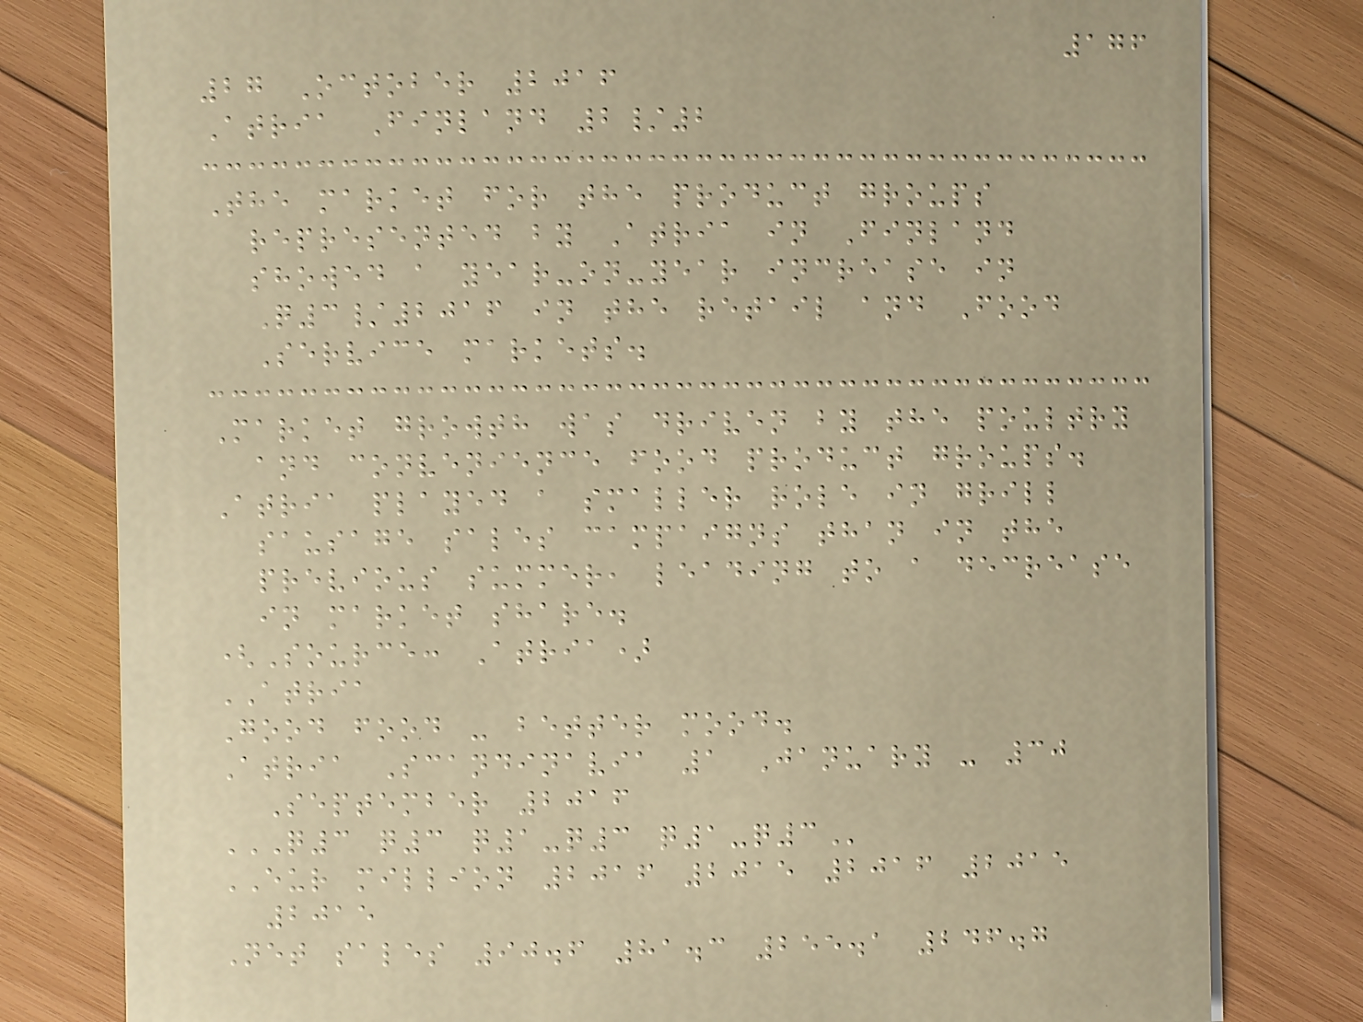176
27 October 2016
Atria Finland 2/2
The market for the product groups
represented by Atria in Finland
showed a year-on-year increase in
Q3/2016 in the retail and Food
Service markets.
Market growth was driven by the poultry
and convenience food product groups.
Atria played a smaller role in grill
sausage sales campaigns than in the
previous summer, leading to a decrease
in market share.
(Source: Atria)
ATRIA
Good food - better mood.
Atria Scandinavia 1 January - 30
September 2016
Q3 Q3 Q1-Q3 Q1-Q3
EUR million 2016 2015 2016 2015
2015
Net sales 90.6 81.3 255.1 246.7
